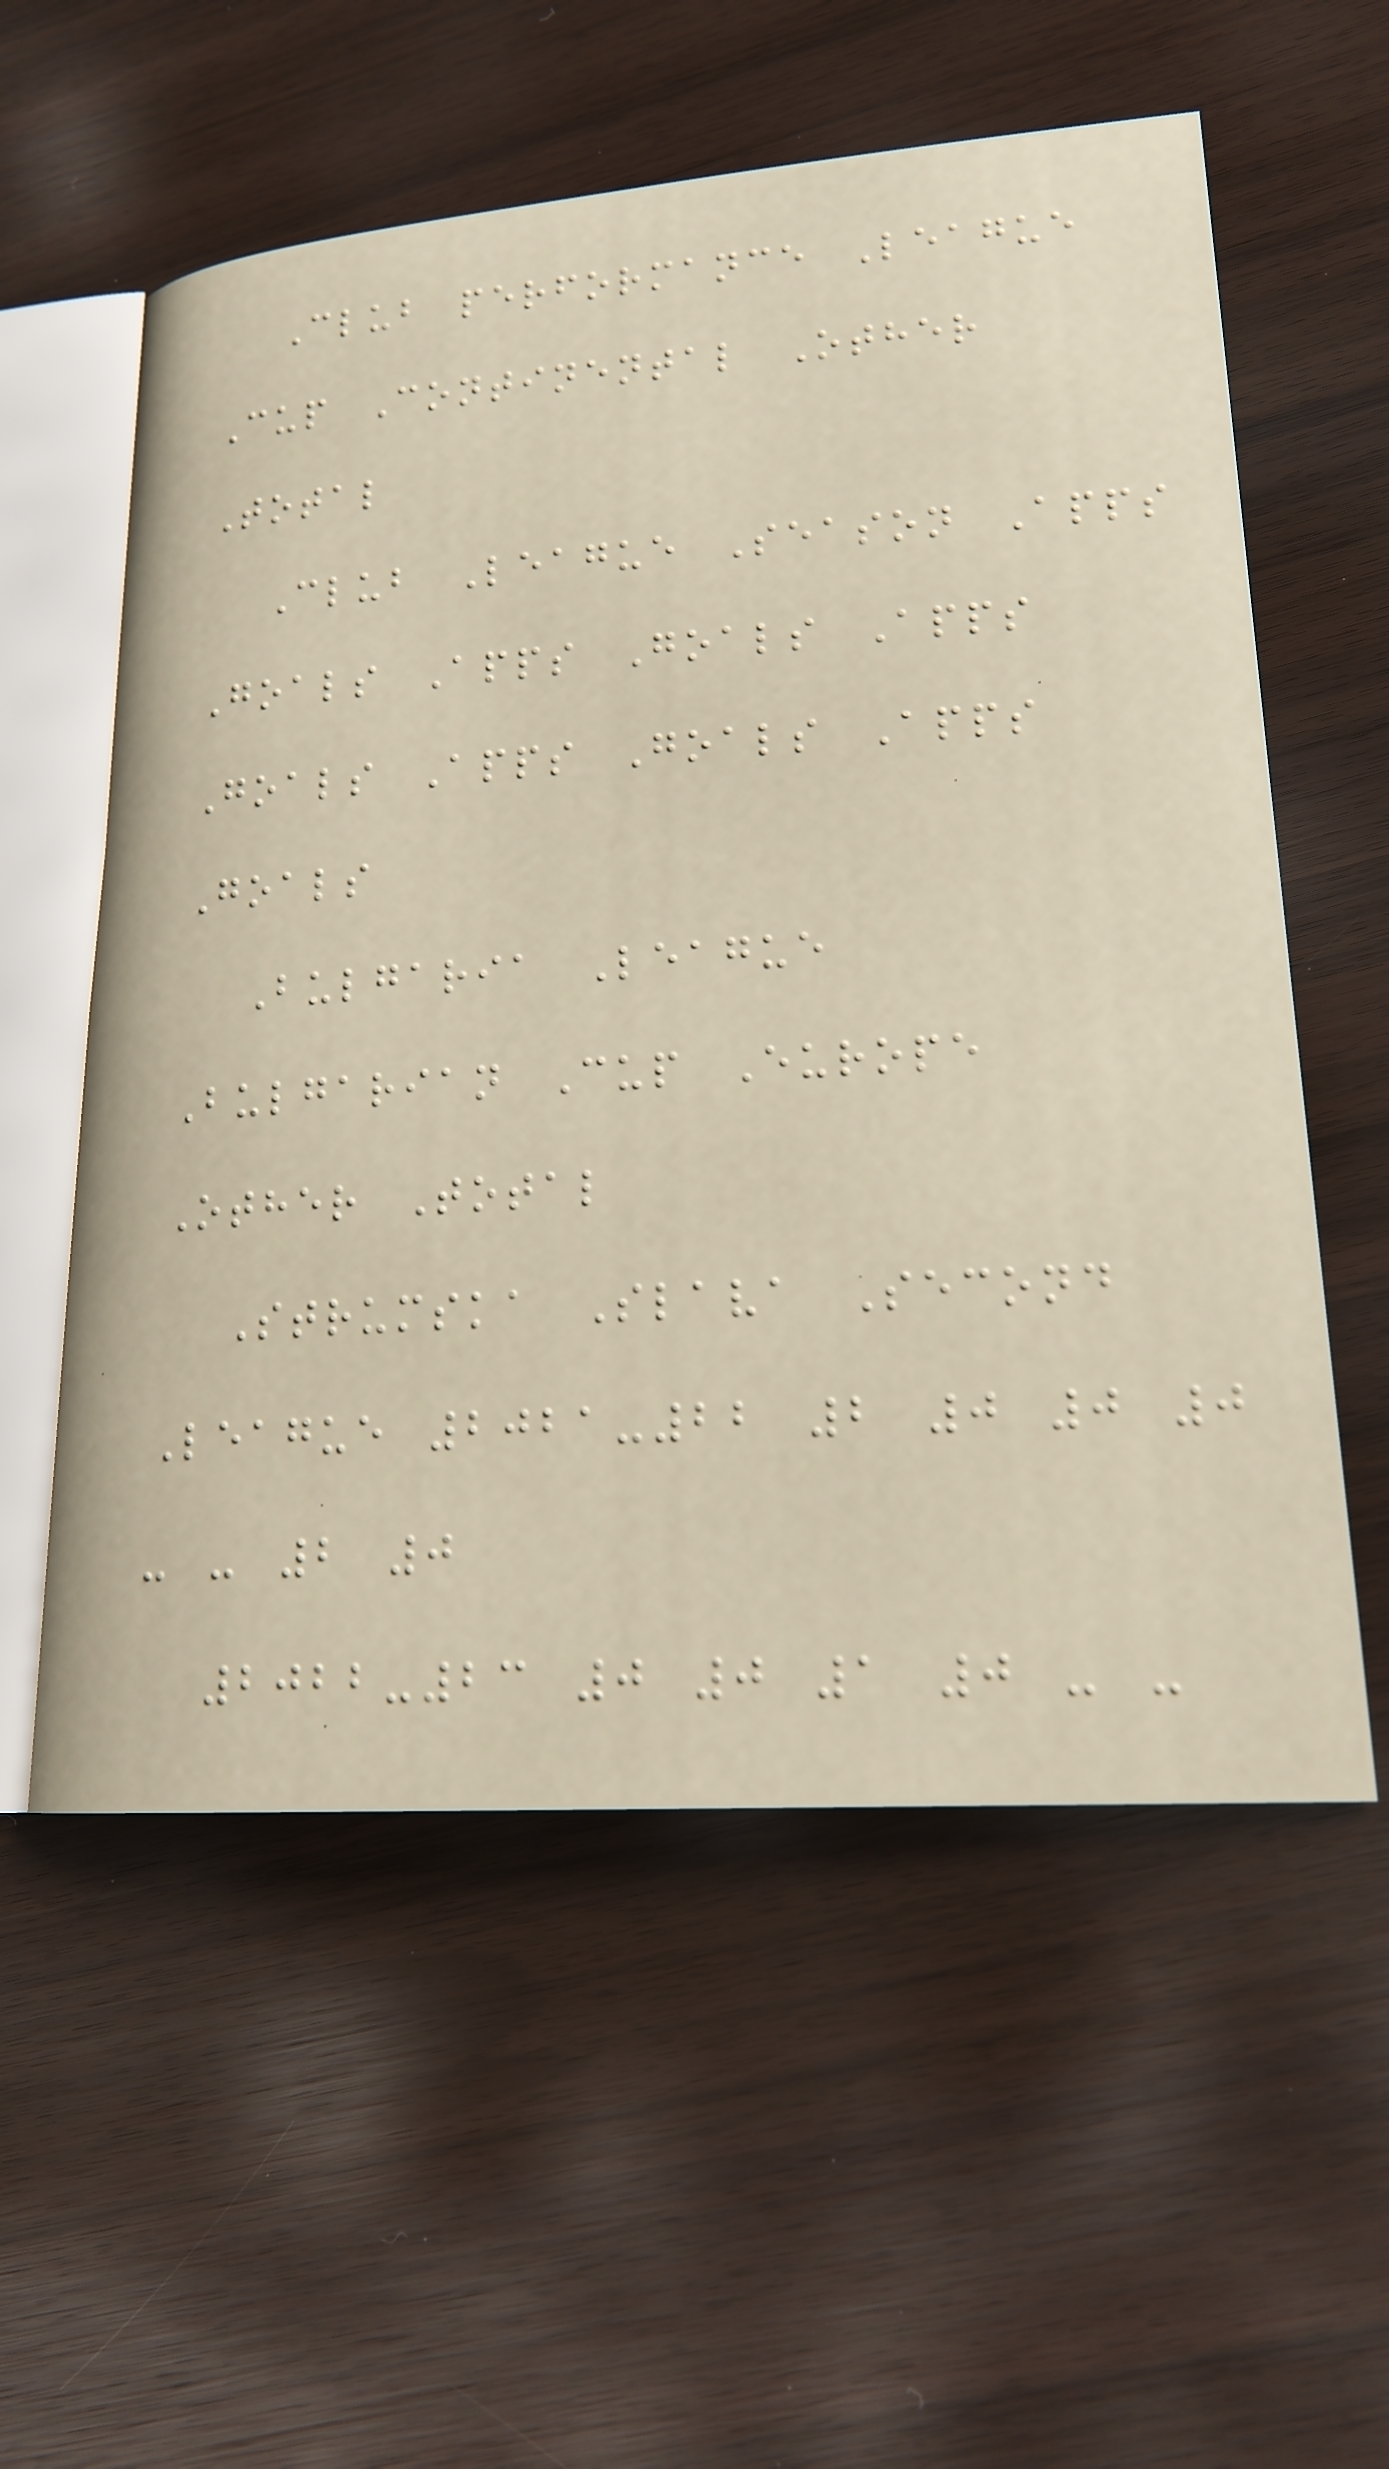Club performance League
Cup Continental Other
Total
Club League Season Apps
Goals Apps Goals Apps
Goals Apps Goals Apps
Goals
Bulgaria League
Bulgarian Cup Europe
Other Total
Strumska Slava Second
League 2021-22 2 0 0 0
- - 2 0
2022-23 0 0 1 0 - -
